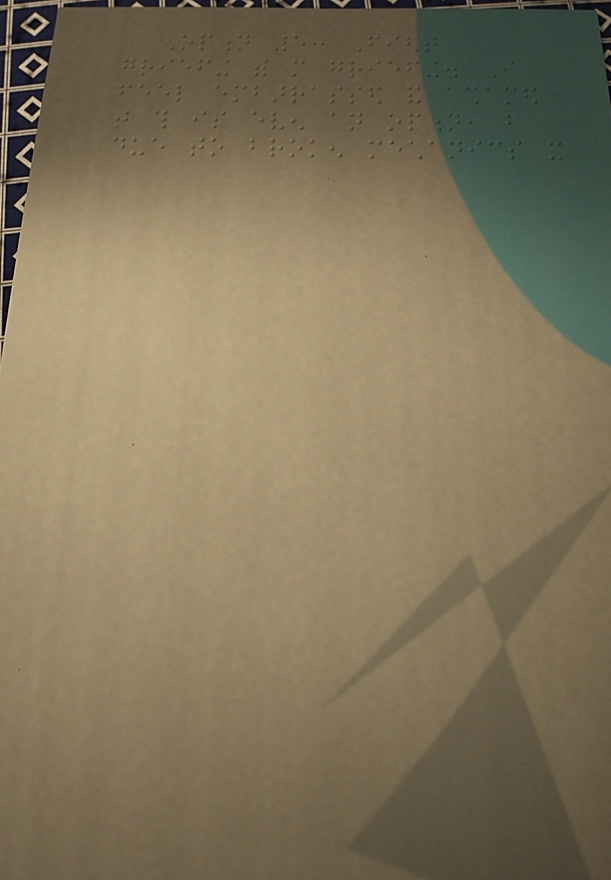Option 5: Fight
griefing with more griefing. I
feel embarrassed and ashamed
that this is even an option, but
due to broken mechanics it
